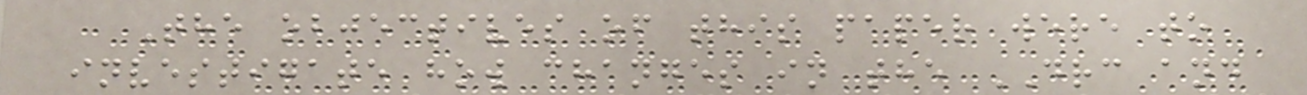The objectives of this paper were to
investigate how changes in the DRC and
